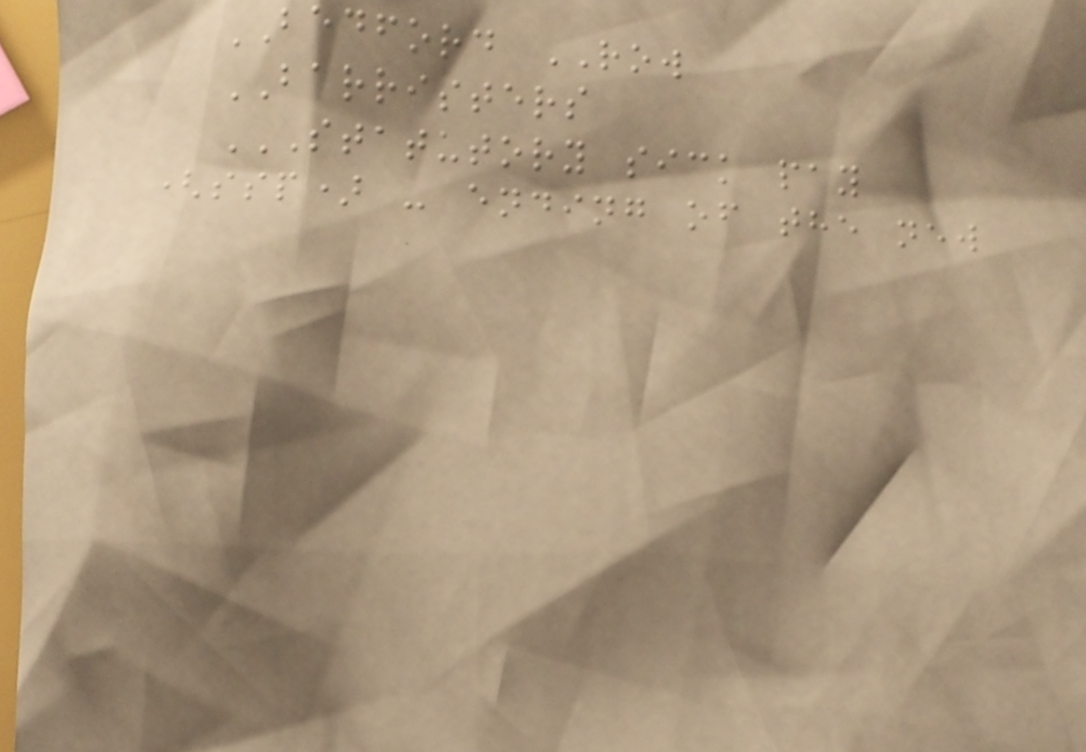BEDFORD ROW
BARRISTERS
STATUTORY SICK PAY
(SSP) - ENDING OF THE NEW
